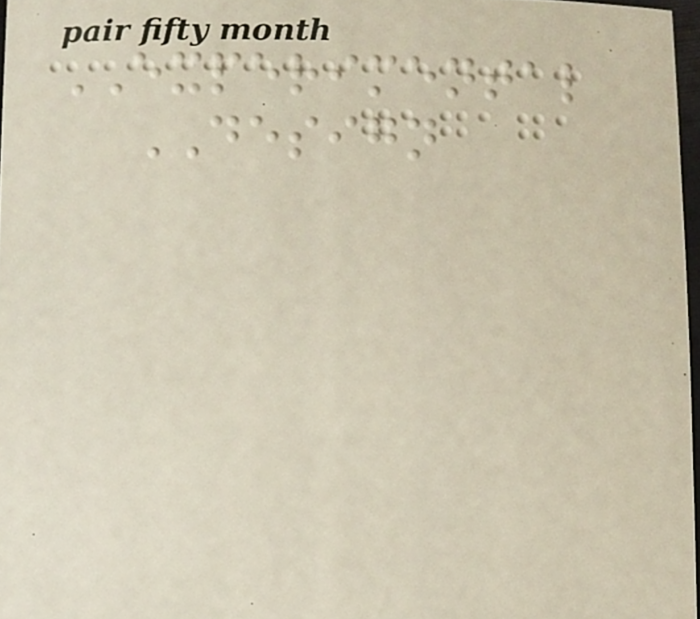EXPERIMENTAL
DESIGN
